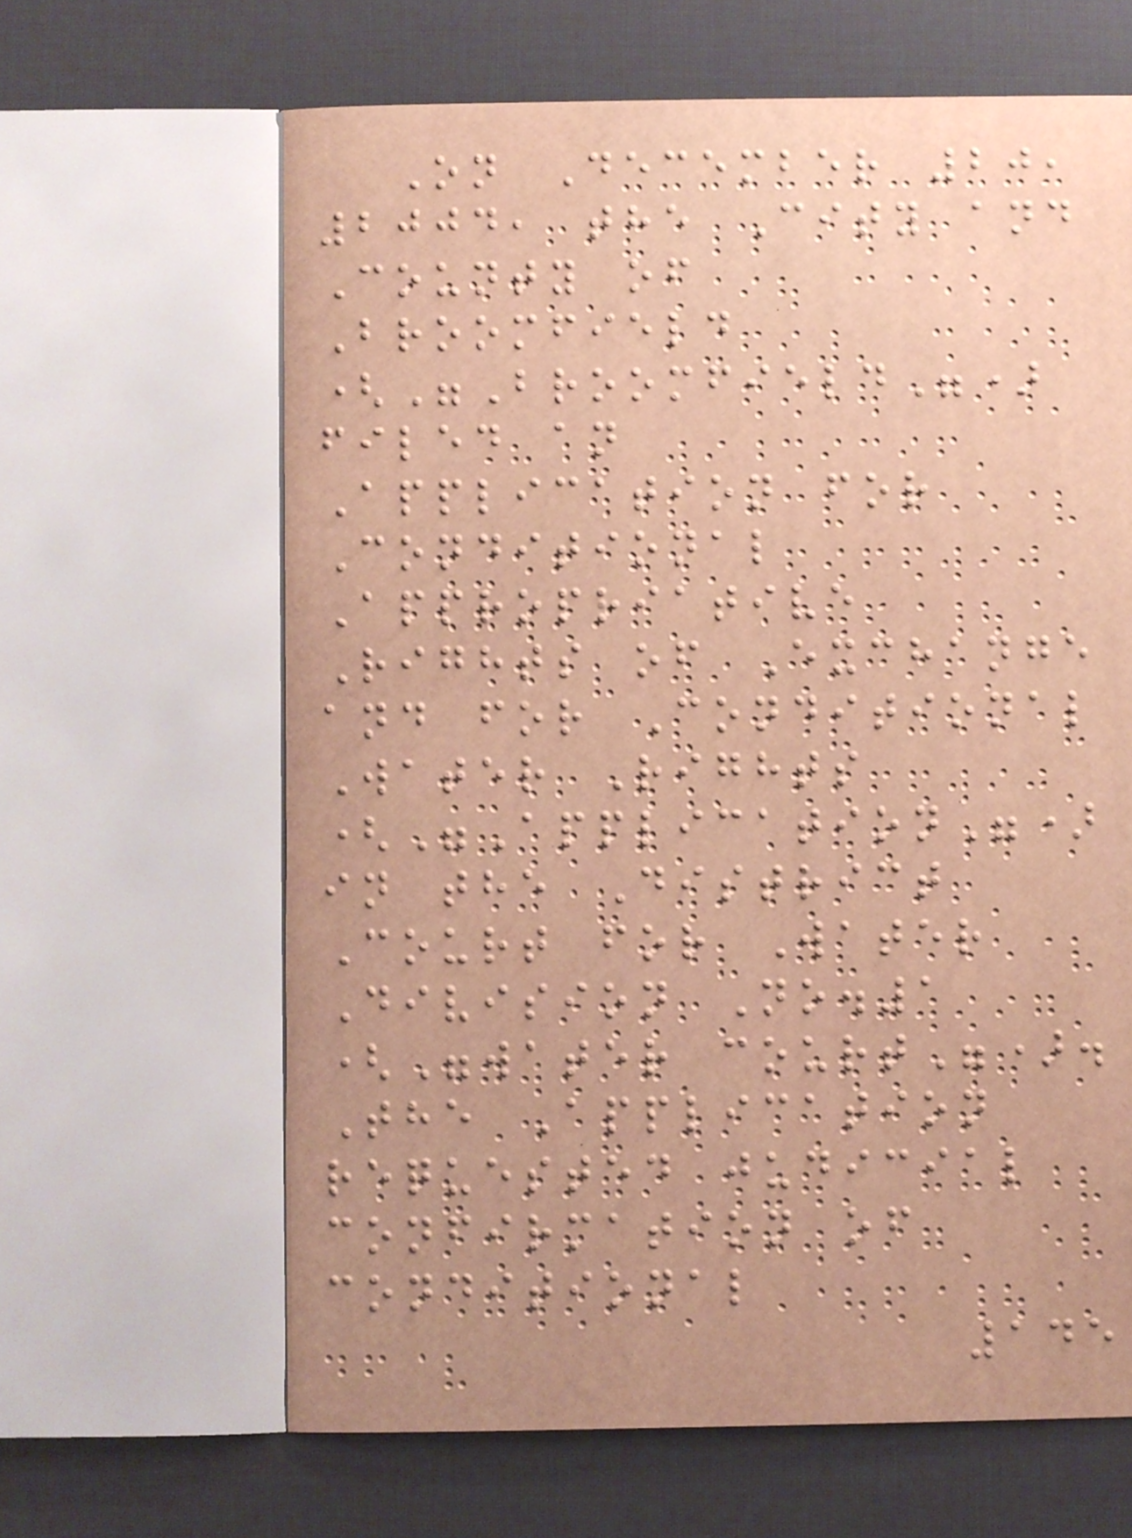On December 20,
2004, the City and
County of
Broomfield
("Broomfield")
filed an
Application for
Conditional
Appropriative
Rights of Exchange
and for Conditional
Water Rights
("Application")
in the District
Court for Water
Division No.1
("water court").
The Application
requested judicial
confirmation of
conditional
145
